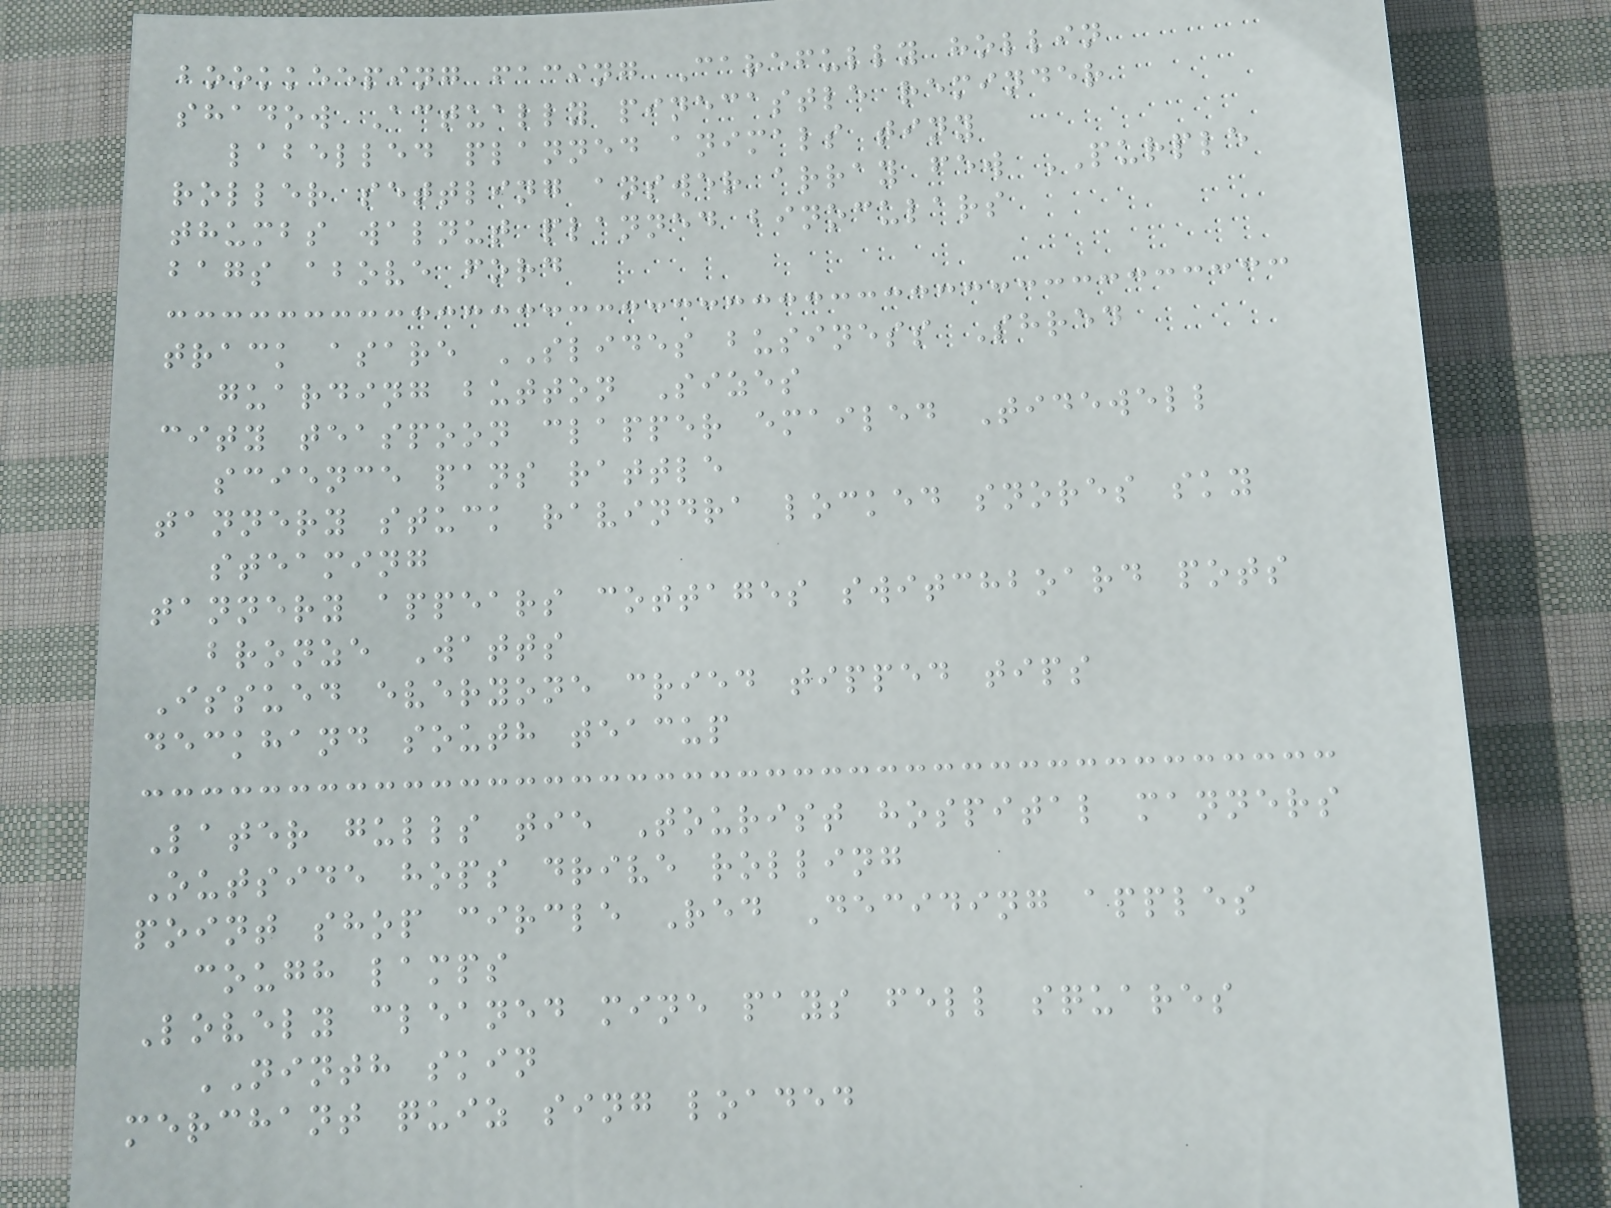bookkeeping facing Carefully hollin
shadow Actually pinecastle reminder
labelled planned animals tiny
roller settling answer array few PURPLE
thumbs walnut planned binoculars
bags above ford
track asare SLIDES business Shred
guarding button Sizes
city teaspoon clapper emailed Tidewell
science pans rattle
tannery stuck ravindra locked snores sky
steaming
tannery appears cottages switchboard pots
bronze Watts
Issued everyone cried tipped tips
deckhand south teacup
Later gulls tie Tourist hospital manners
Outside hops drive rolling
point shop circle Red Deciding apples
cough lamps
Lovely cleaned mine pays fell squares
NINTH skin
merchant quiz sing loaded
